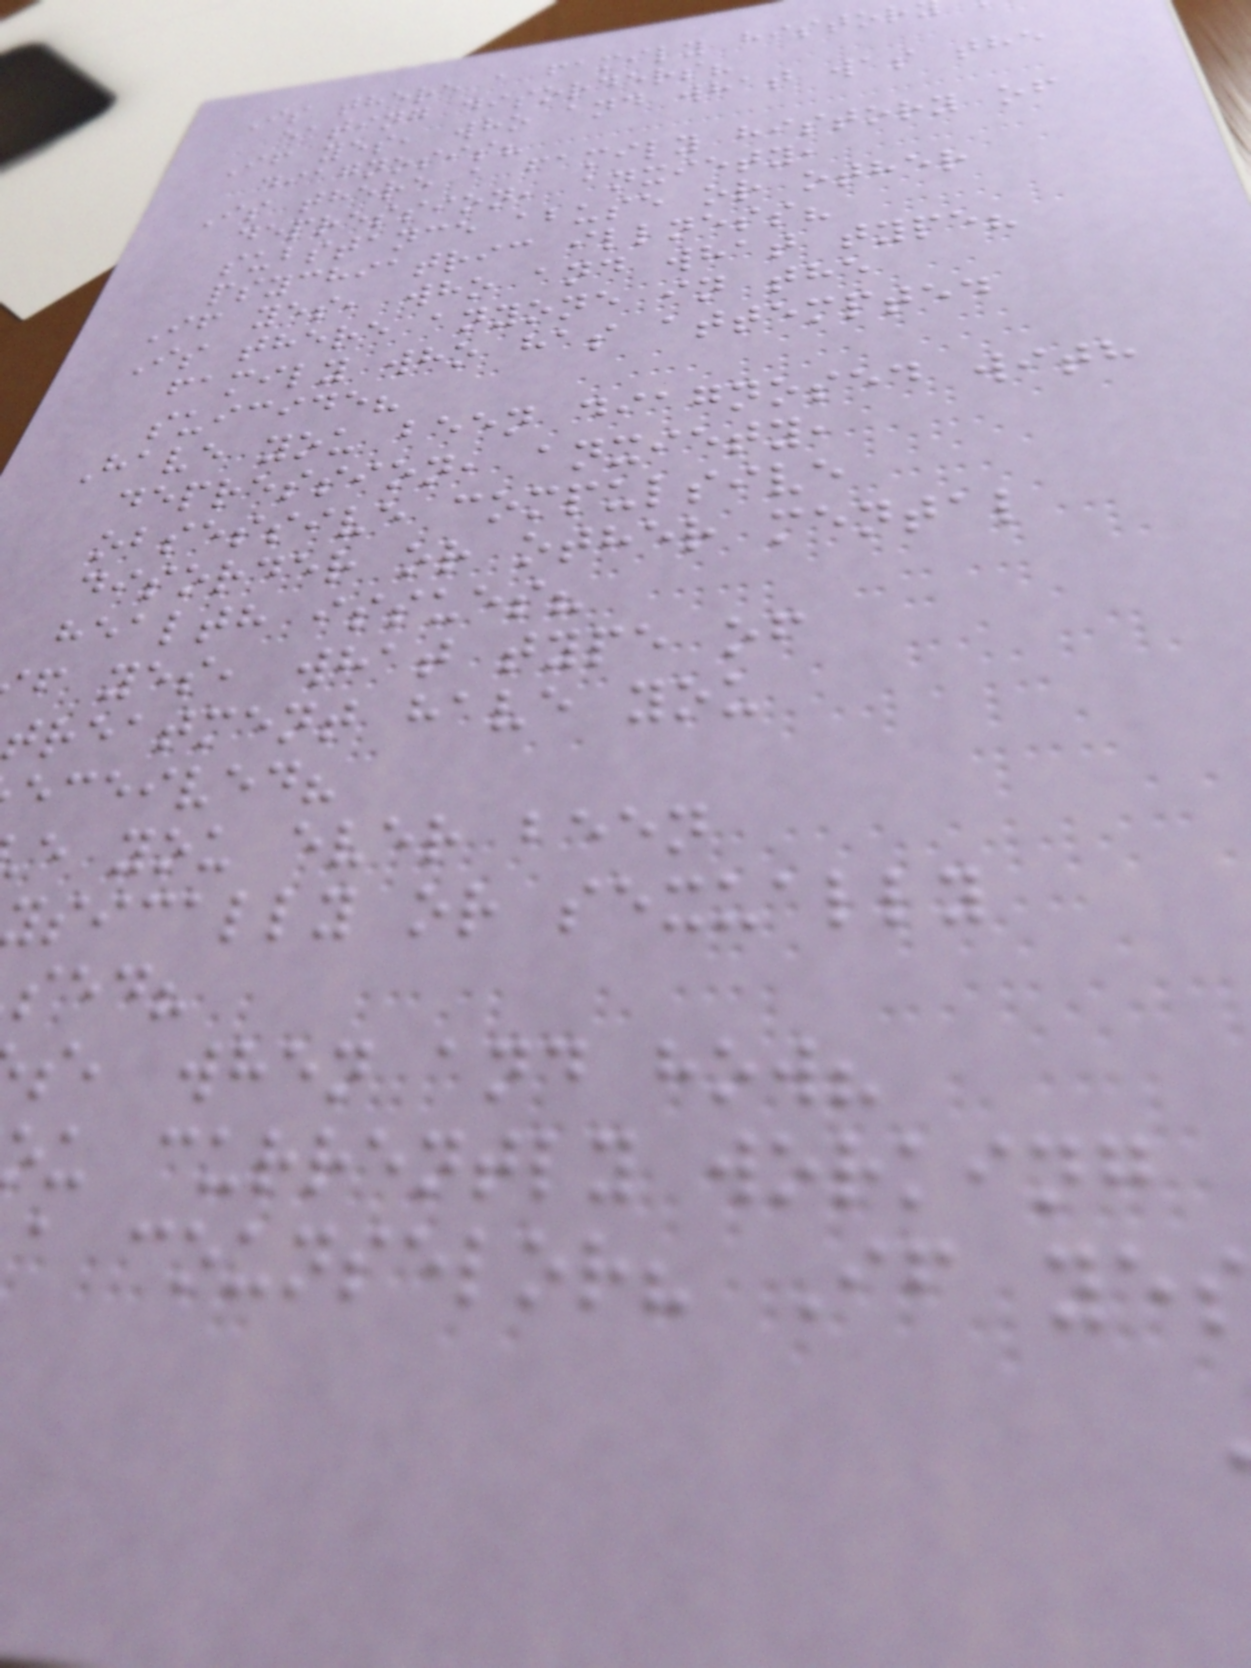Is there a family histor
eating disorders?
If yes, who and what was the
diagnosis?
Is there a family history of
depression, anxiety,
substance abuse or other
psychiatric illness?
If yes, who and what type?
Is there anyone in the
family who has attempted
suicide?
Have you been diagnosed with
depression, anxiety,
obsessive compulsive
disorder or other mental
health issues?
f yes, what type of
treatment have you
eceived?
e you ever been
sically or sexually
sed?
s, when and how?
u currently working
a counselor? If ye
